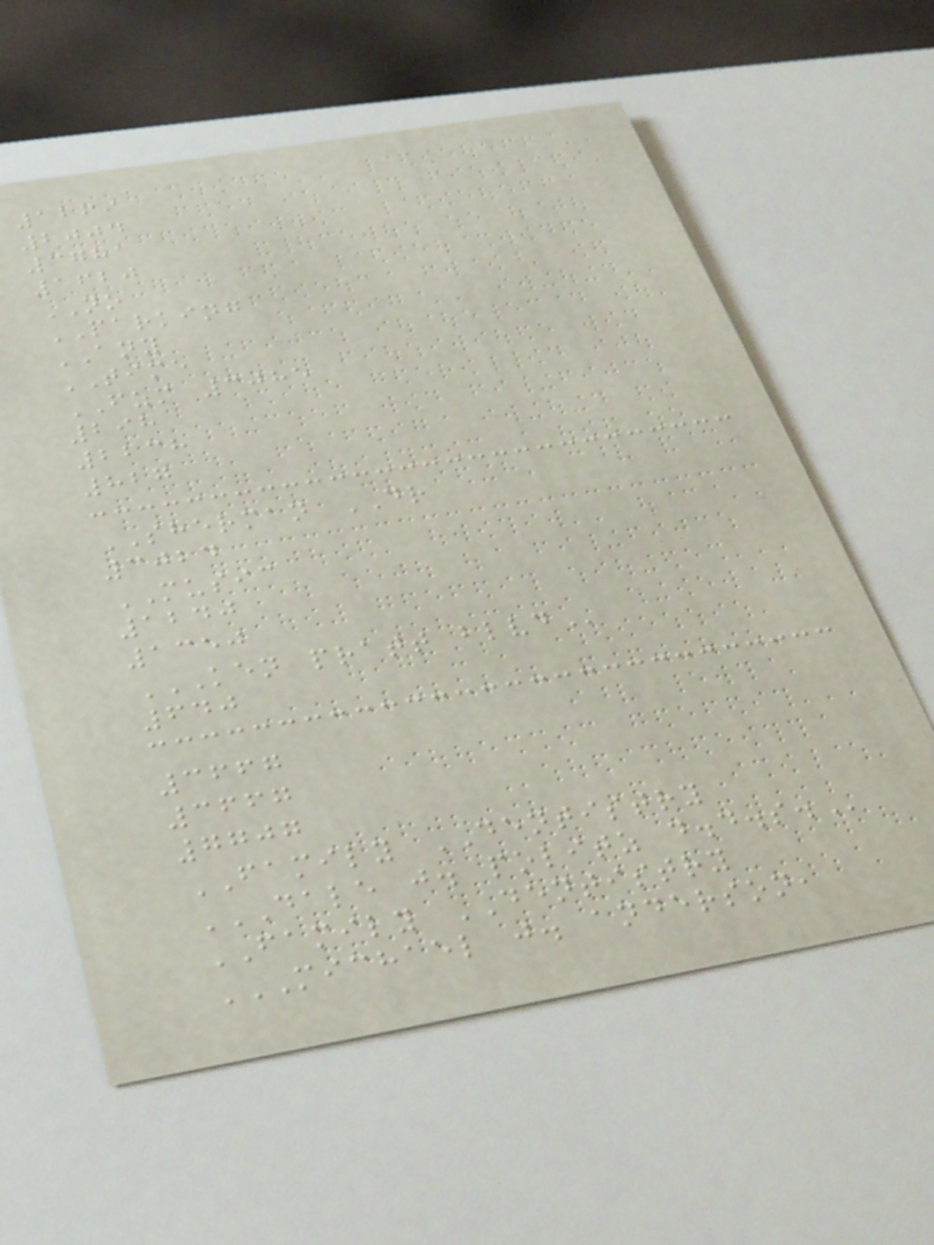1269
2004
3781
1620
NO
PARKING
ANY
TIME
FZM 3085
298
2238
827
SHERMAN DR
3024
MUSIC
1240
1350
KEN PRATT BLVD
640
3667
3667
7707
FAMILY DENTISTRY
DALE J. POLITZ D.D.S.
FAMILY DENTISTRY
MICHAEL J. ANDERSON,
